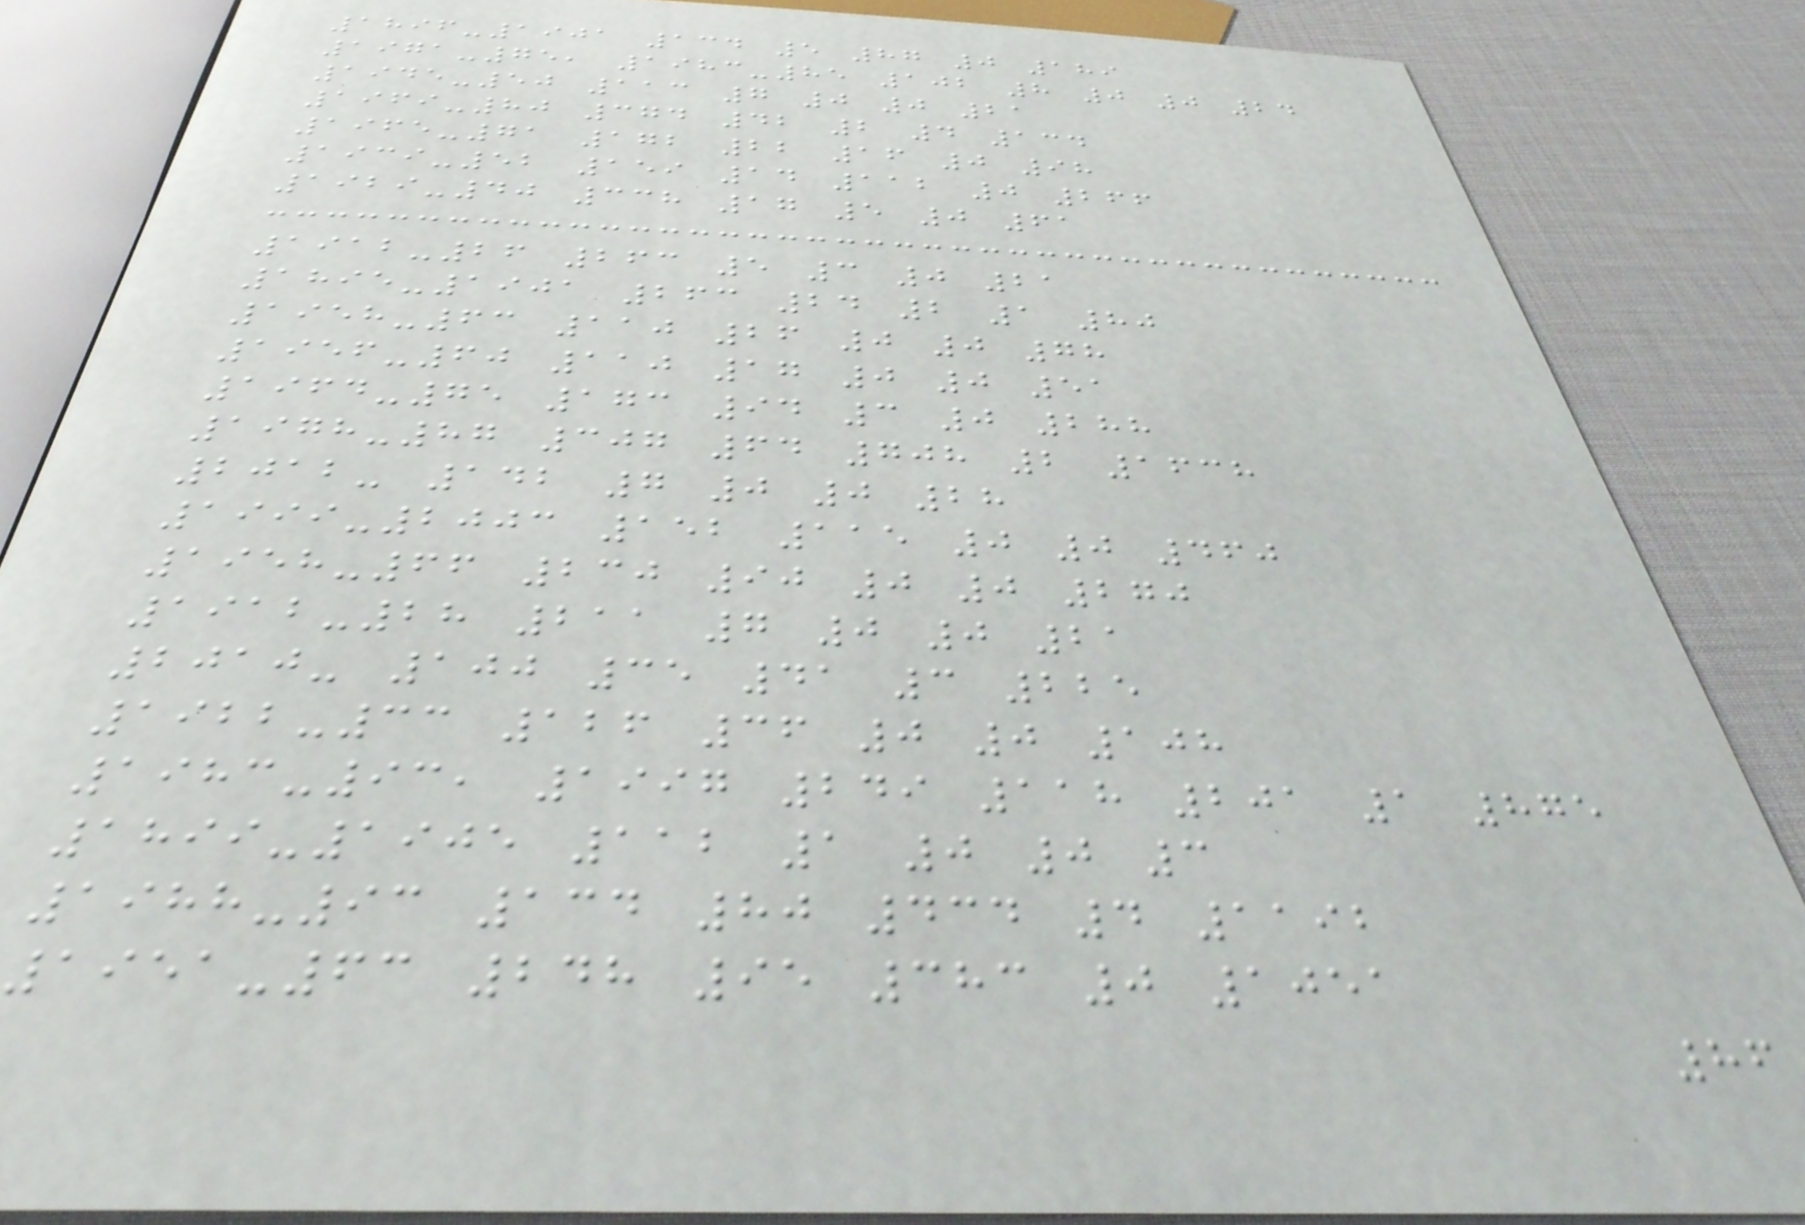1896-1901 134 5 87 0 189
1971-75, 1983-85 102 8 0 0 24
1945-50 113 7 0 0 21
1969-80 374 42 2 4 134
1965-71 172 22 16 0 98
1939-52 159 14 112 0 266
1929-40 338 17 5 0 61
1912-26 263 5 3 0 21
1895-1901 263 24 2 1 80
1958-63 110 26 0 0 78
1956-60 110 17 0 0 51
1964-75 173 94 3 0 288
1978-87 307 64 708 2 1638
2012- 142 7 0 0 28
1999-2003 152 115 0 0 460
1958-66 230 90 0 0 270
1912-28 211 7 0 0 21
2010- 100 35 41 3 225
1922-33 126 36 0 0 108
1983-93, 1997 249 118 201 1 875
1899-1905 112 1 0 0 3
1988-93 134 80 434 4 1192
1951-63 248 95 383 0 1051
86
